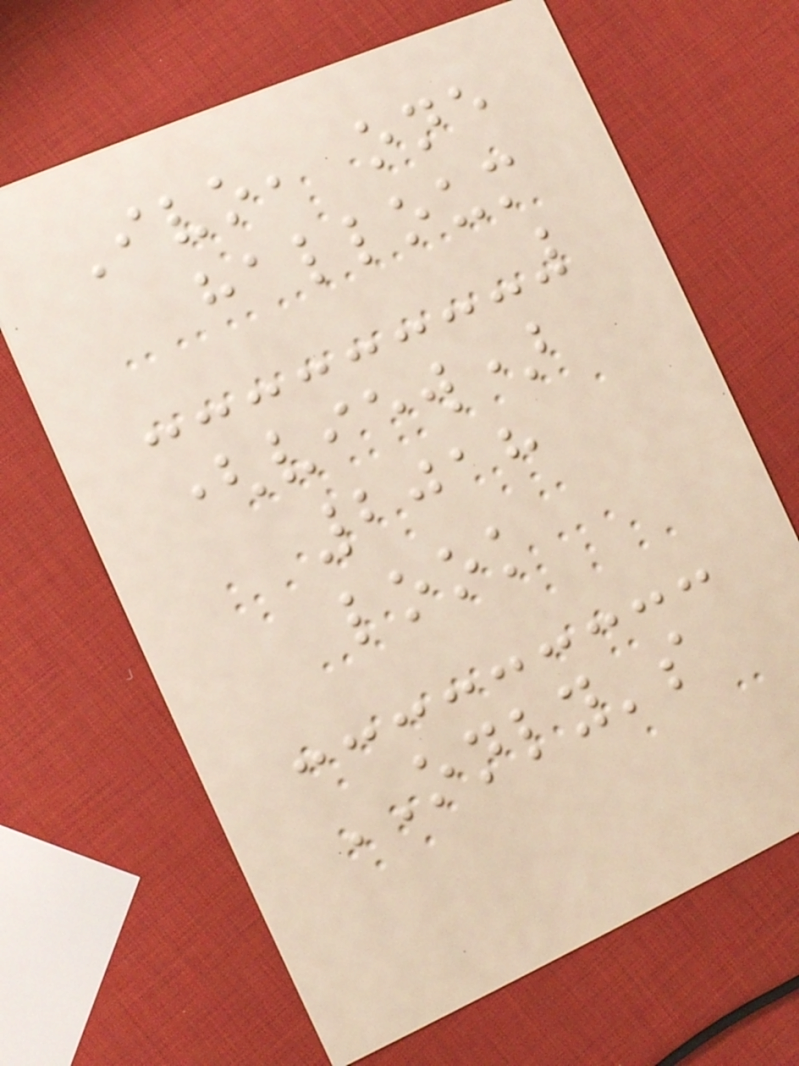Ivo, one
halloum
(view)
2018
look
ONLY's
